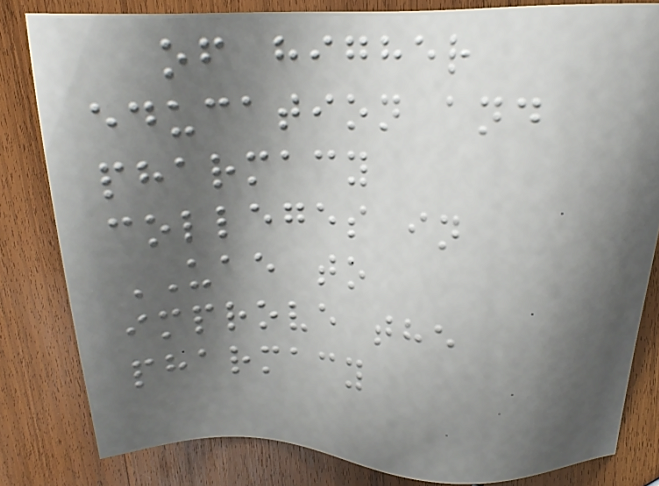of higher
education and
pharmacy
colleges in
UAE to
improve the
pharmacy
